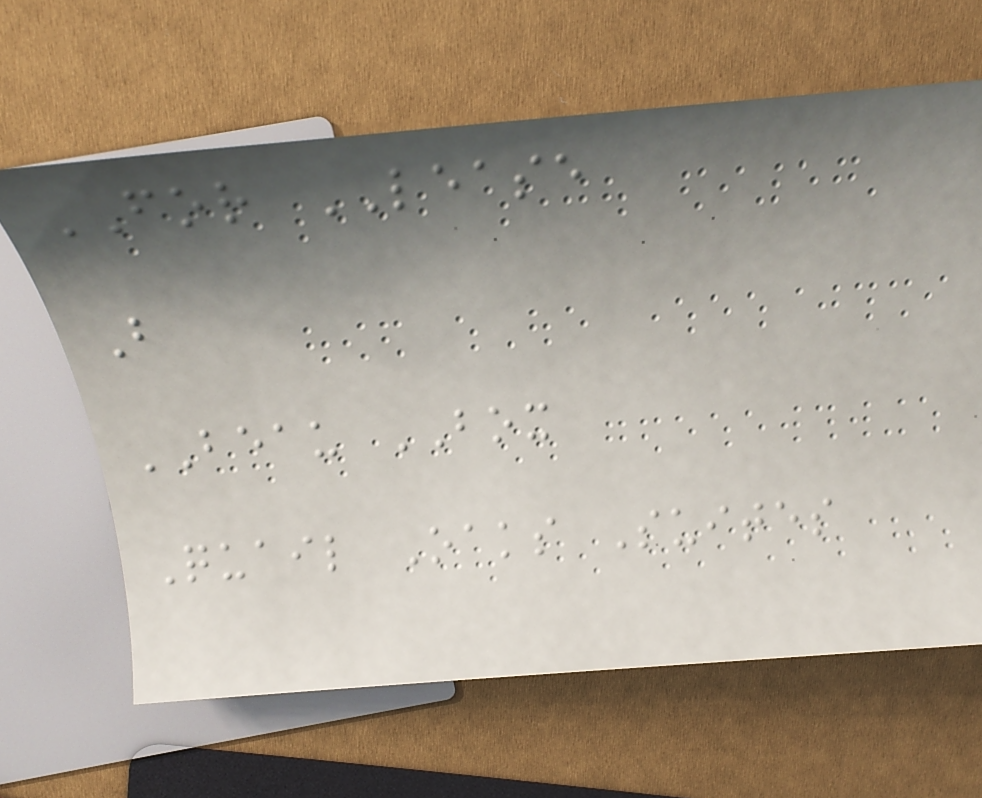FOR LEASE
B
BEAU BOX
Quail Oaks Suites
